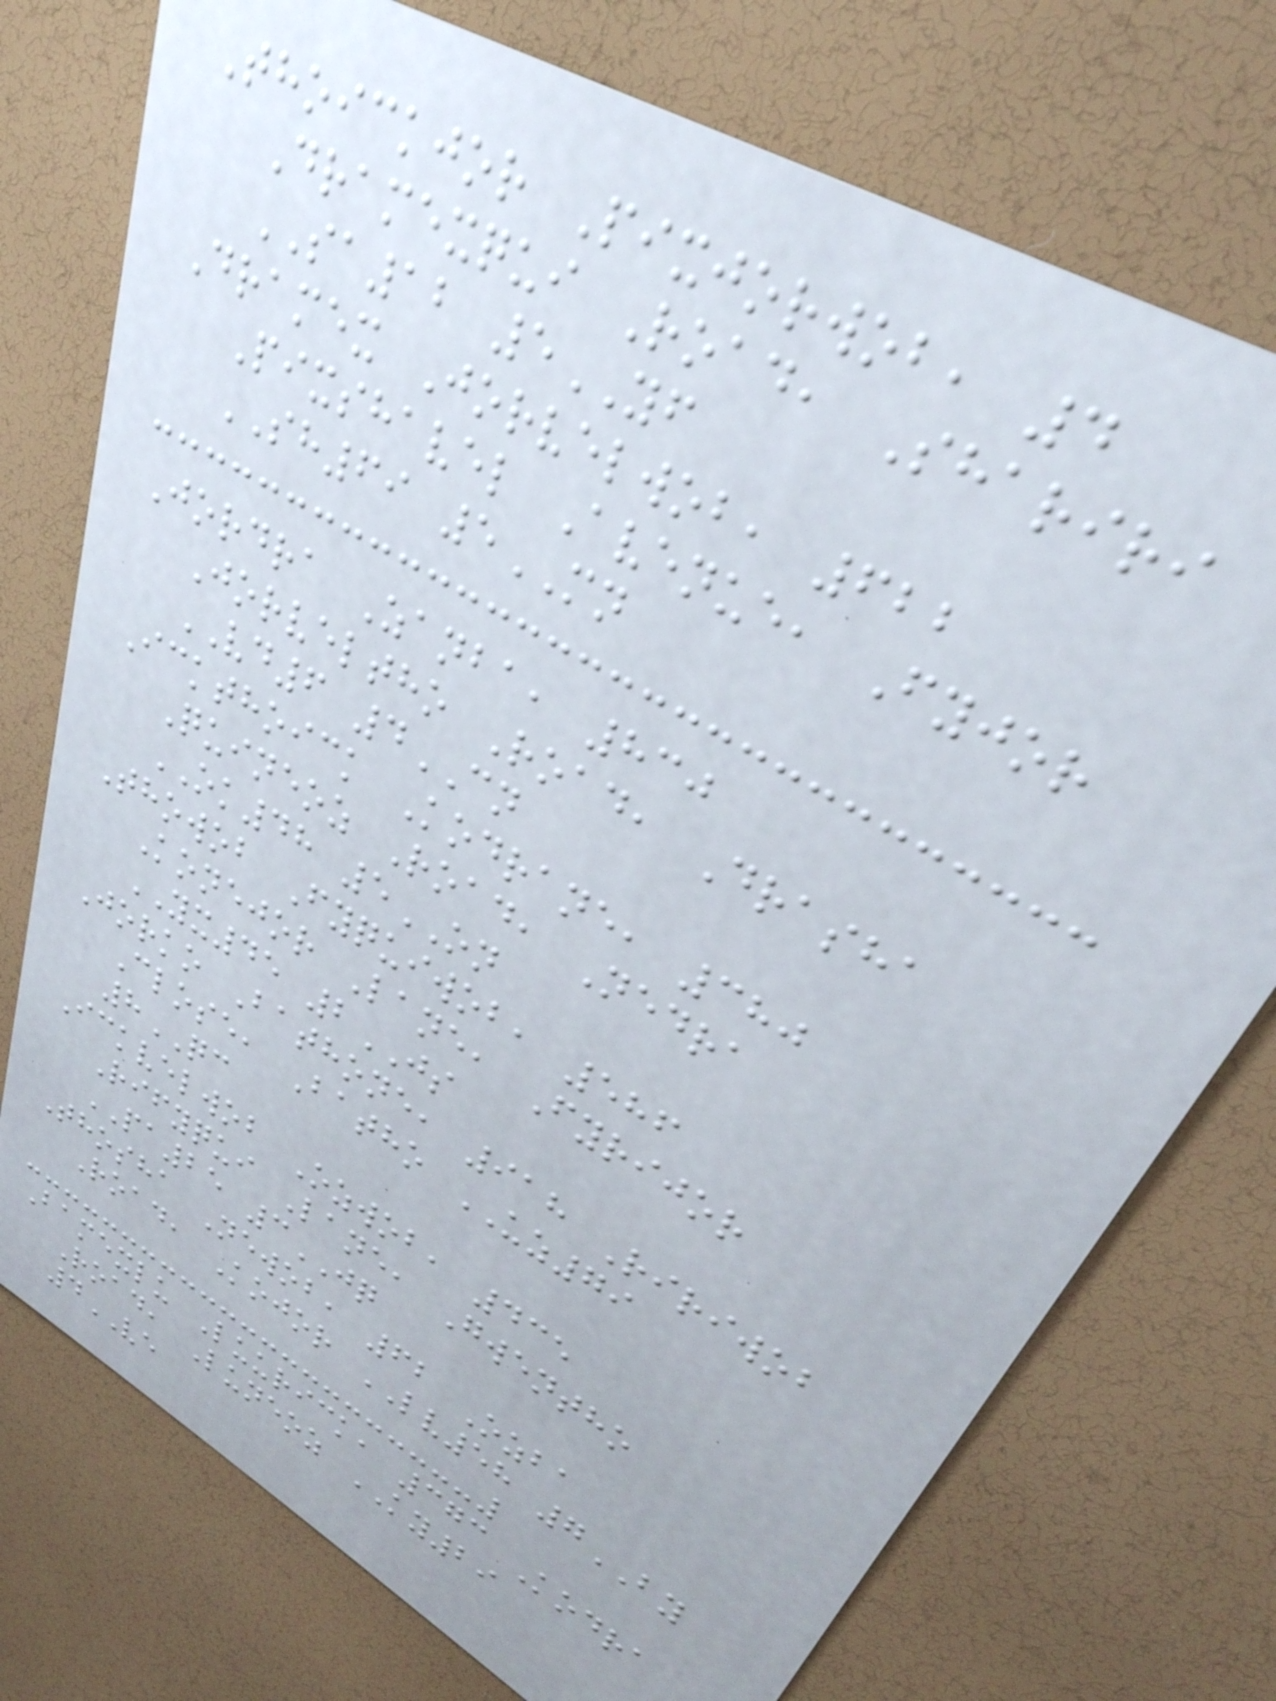Thoickjor Pixjorwob, 4
Dramexqui Road, Shariri
SA12 5YF
Dramex Jorvelwob, 622
Pixshavel Avenue, Fyjor
SH69 5MN
Jordra Zanba, 830
Jorveltho Road, Drasha
VD6 4CN
Ickthoick Kodrane, 380
Quineoz Road, Nedra
OK48 5ON
Thowob Fyquiwob, 586
Konejor Lane, Fyrijor
YX45 2JS
Jorko Bathone, 918 Ririwob
Close, Batho UZ79
8QC
Ickvelwob Ozwob, 435
Rifyqui Lane, Gwentho
PA25 3JQ
Thosha Newob, 62 Ozba
Road, Kojor LV58 7BY
Bamexlu Luurick, 373 Kodra
Road, Luneoz KY29
4VE
